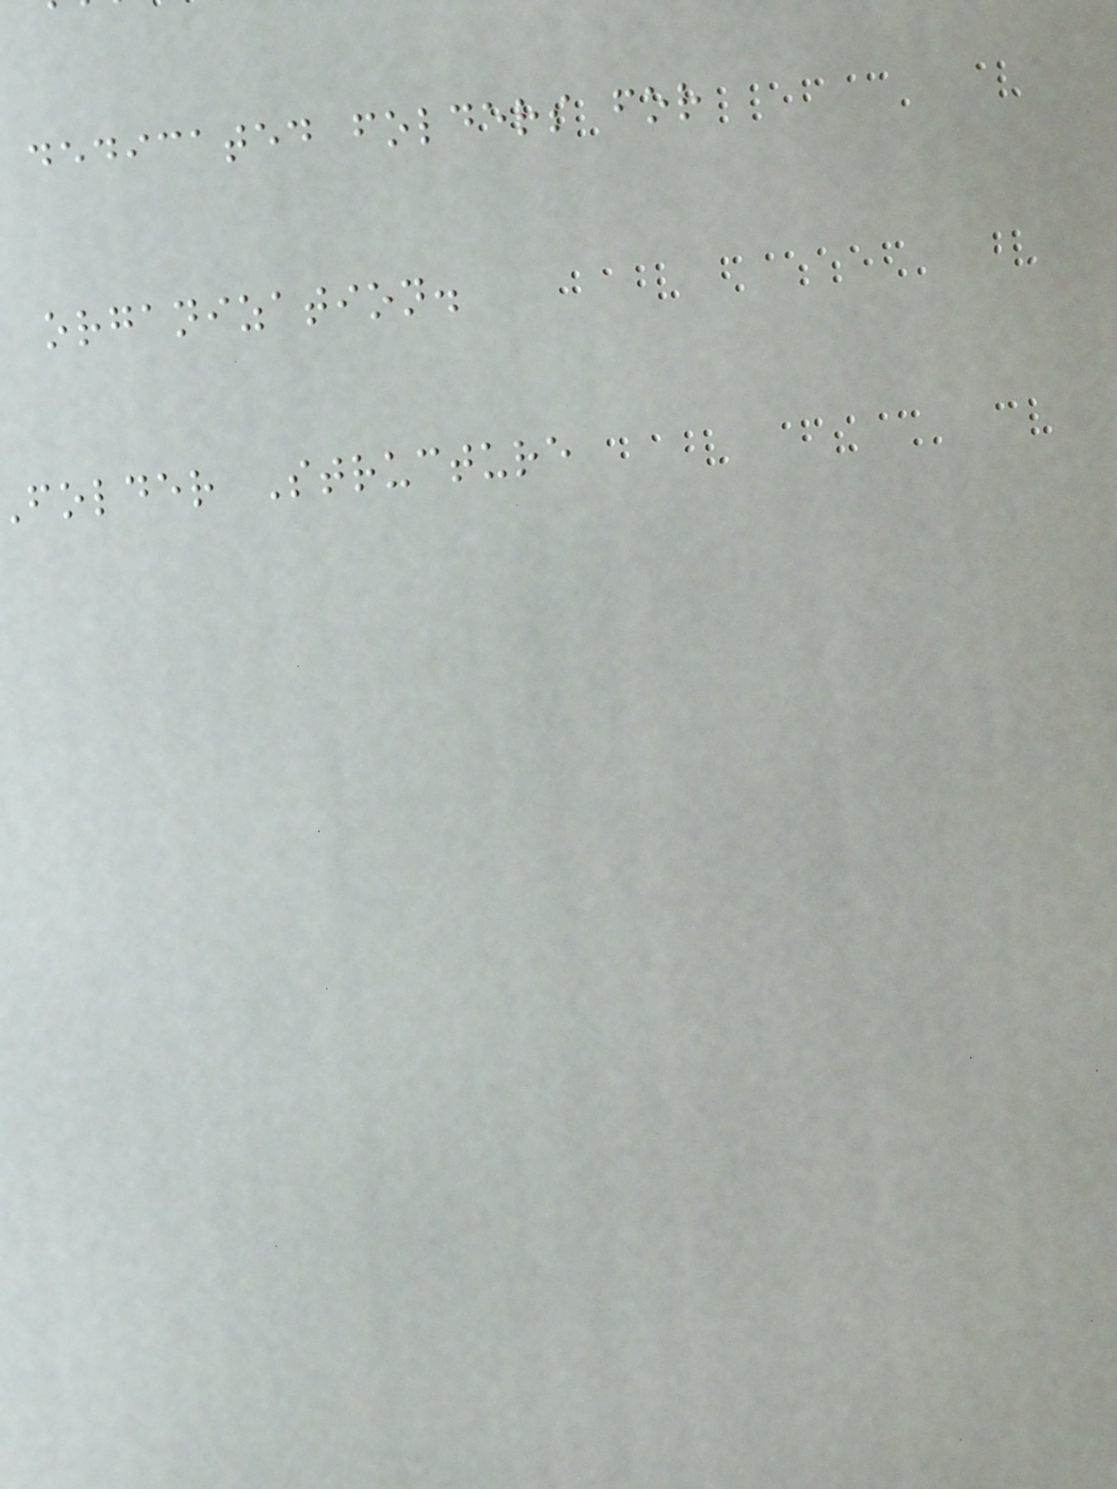dedicated folders for
organization.
folder Structure
